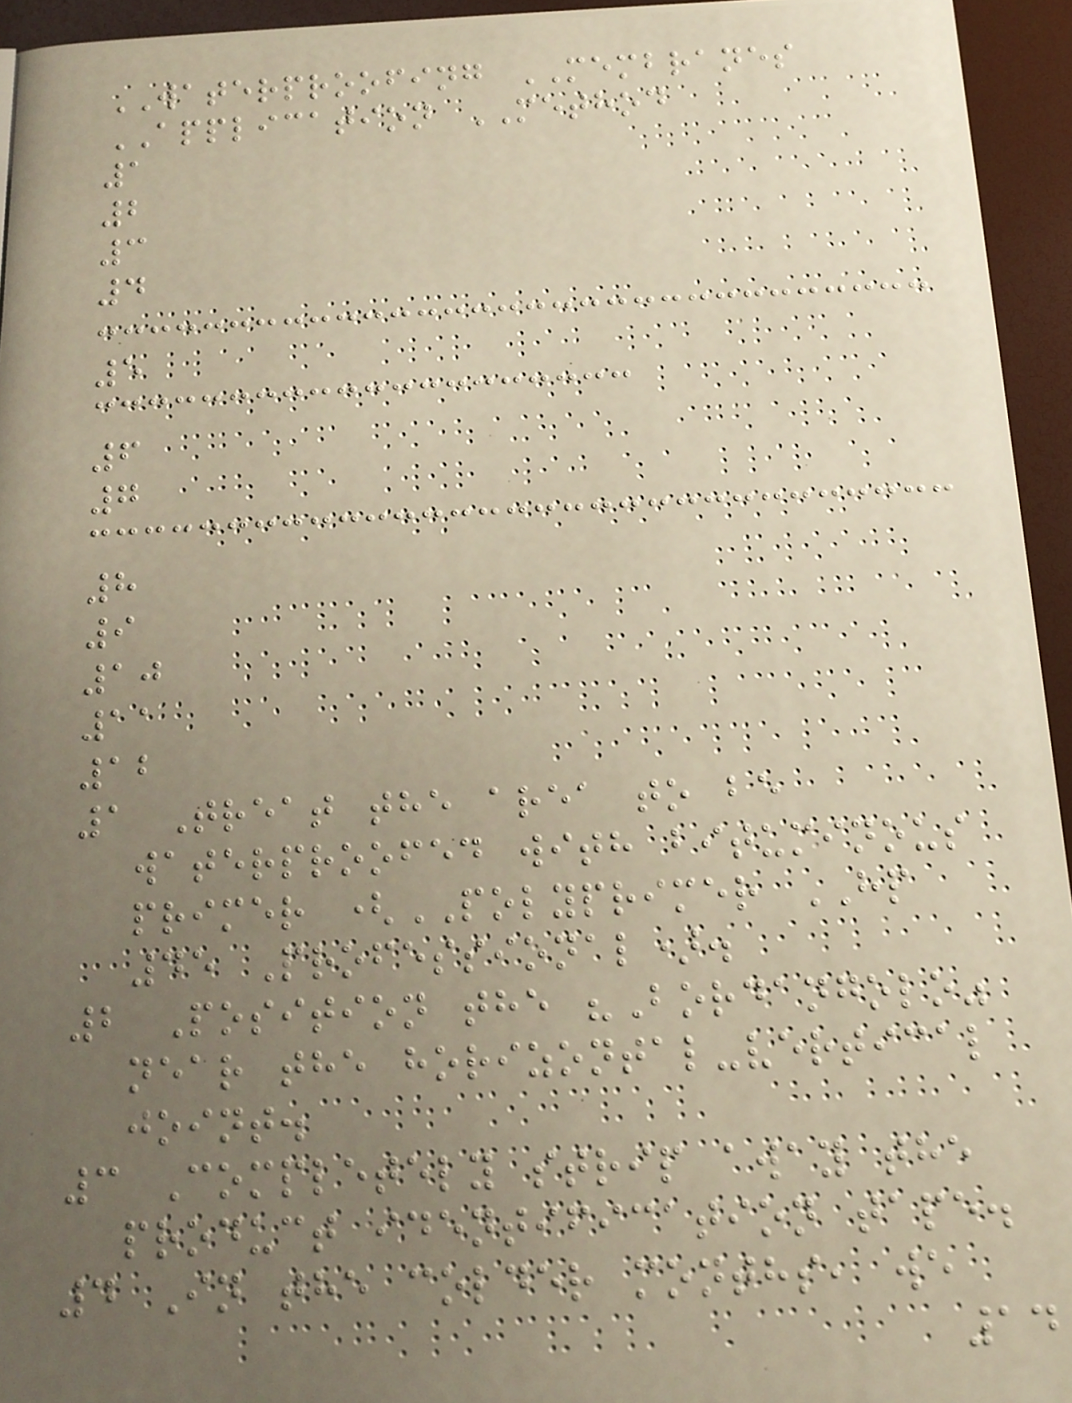WATERPROOFING MEMBRANES
APPLICATION METHOD
1
2
3
4
5
6
7
8
9
10
11
12
1 Treat the area to be
waterproofed with bituminous
primer (POLYPRIMER HP
45 Professional).
2 Position the "Bordangolo"
near the horizontal-vertical
joint.
3 Completely strip away the
product identification tape.
4 In the colder months, we
14
